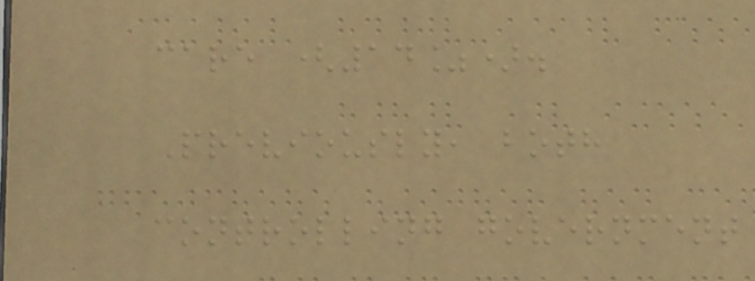care (14%).
Previously, both
controlling government
